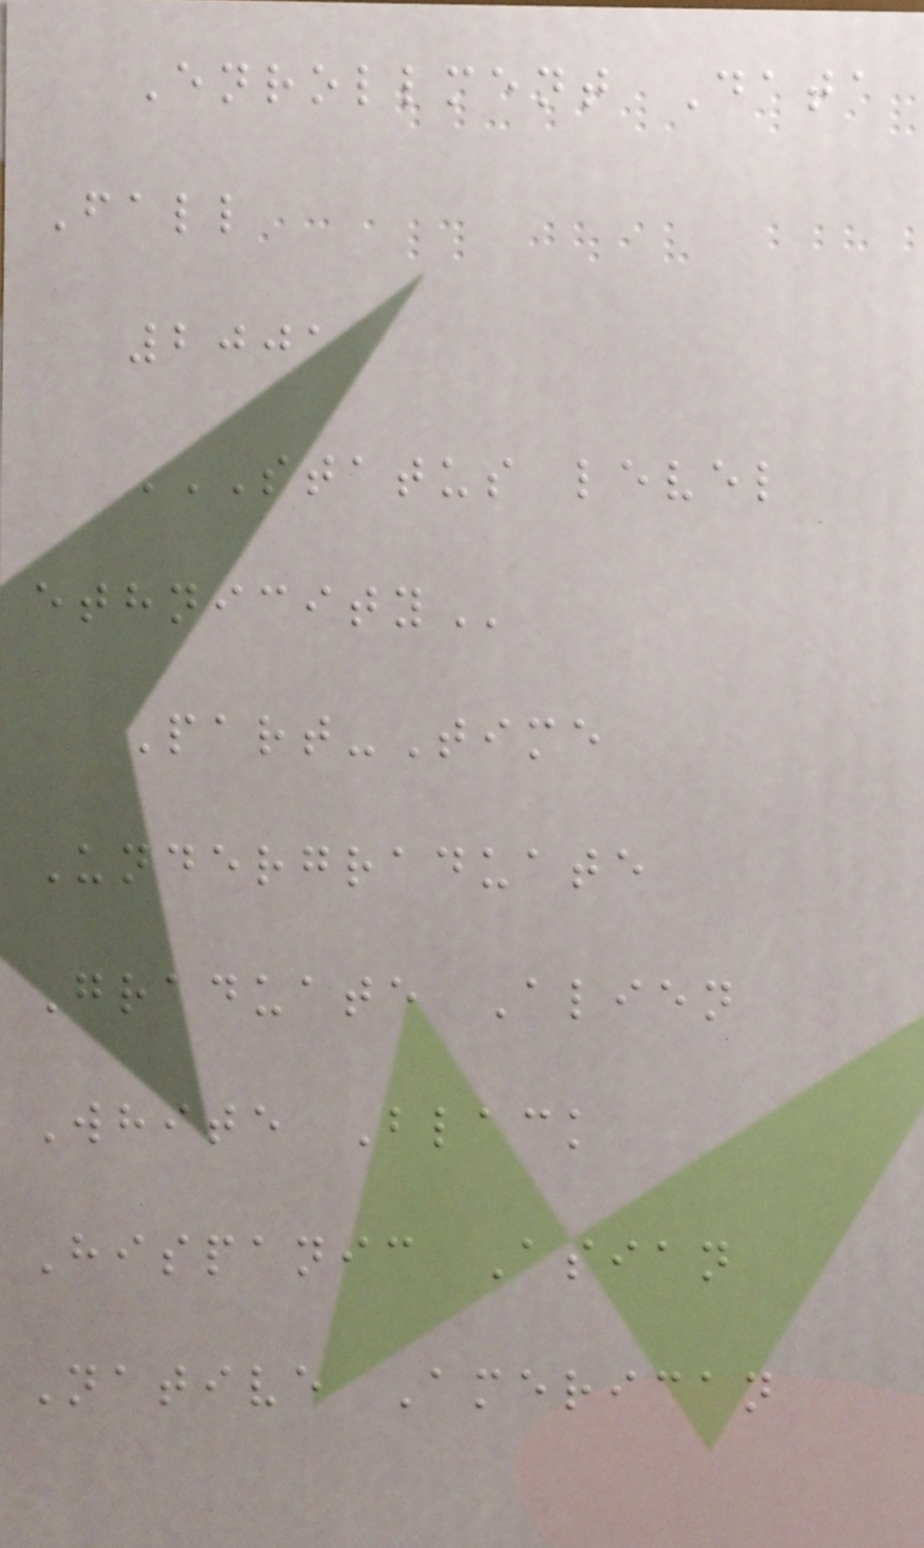Enrollment Data
Fall
2001
STATUS LEVEL
ETHNICITY
Part-Time
Undergraduate
Graduate Alien
White Black
Hispanic Asian
Native American
